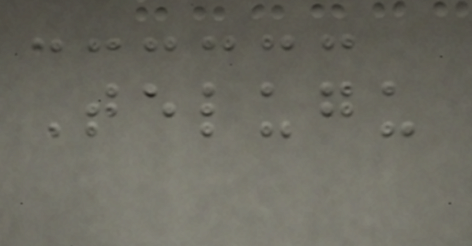Telugu
